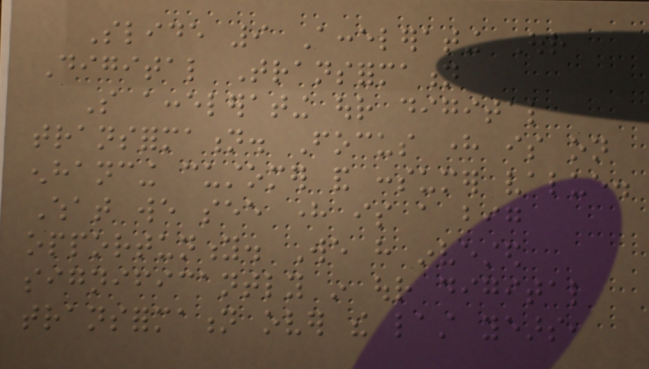Slide 9 Accelerating Our
Digital Transformation
So accelerating our digital
transformation. Focus here is on
enhancing customer and consumer value.
What we see here is a big
opportunity. We have invested
significantly in our digital
transformation over the last years,
